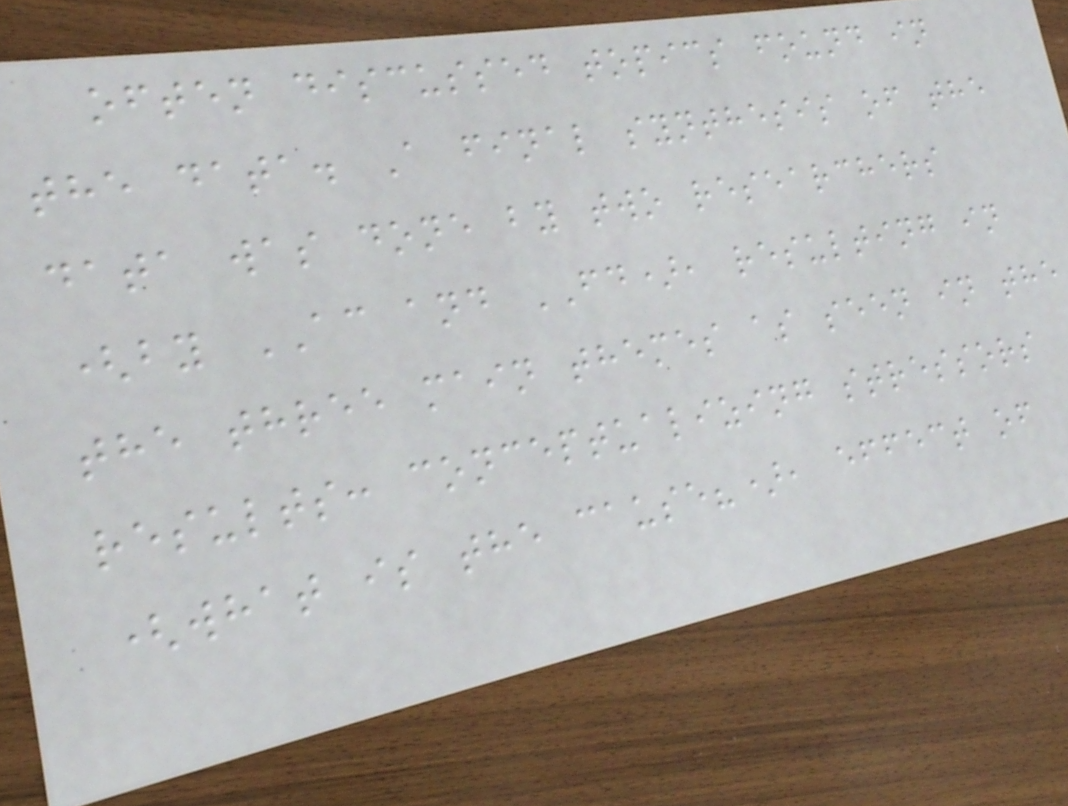often discussed topics found in
the data. A final synthesis of the
data was done by two researchers
(by AC and FD), resulting in
the three main themes as seen in the
results: conceptualizing stressors
(what is the cause?), effect of
